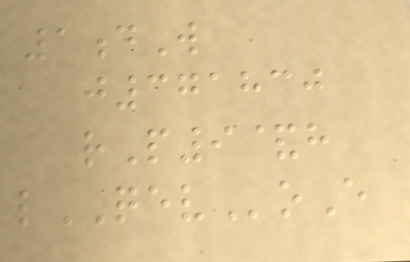1dW
j371830
rP9&h
lQEVoE
